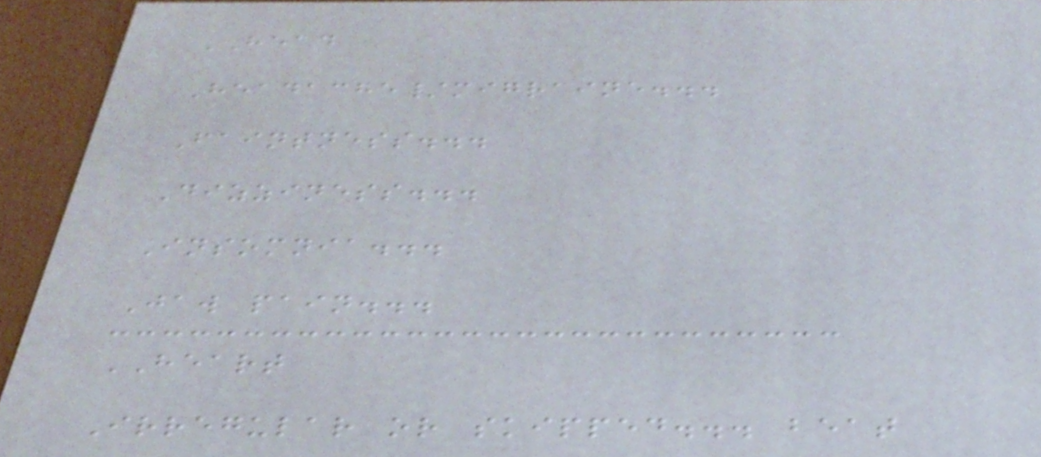HEAD
Headache/migraine...
Faintness...
Dizziness...
Insomnia...
Jaw pain...
HEART
Irregular or skipped... beat
